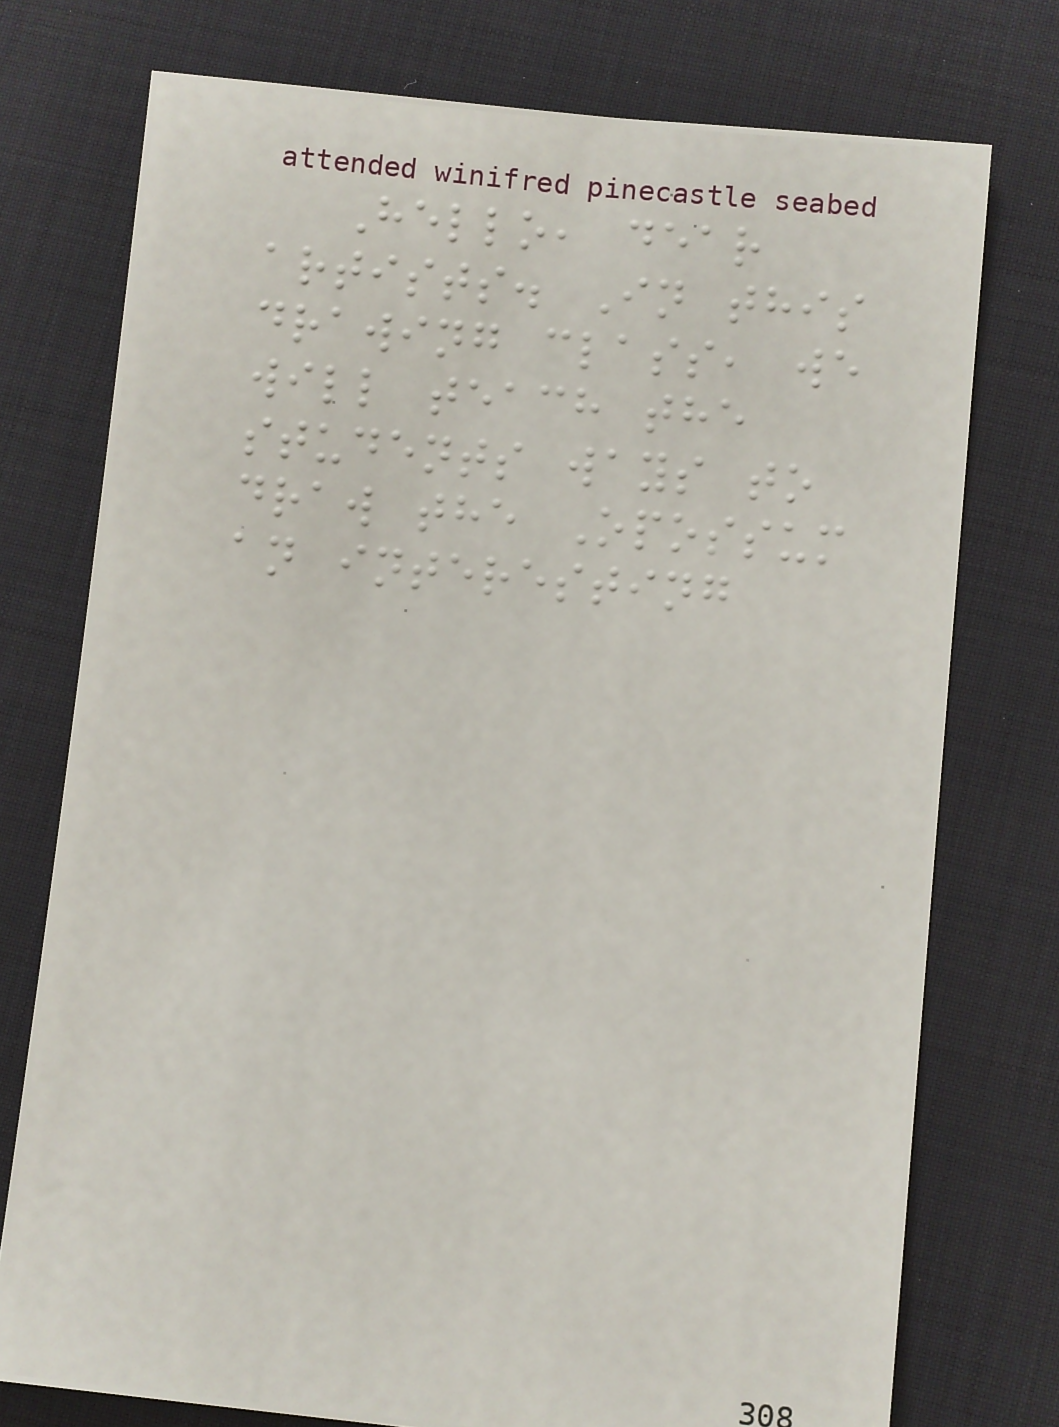Hello, dear
artists. In this
drawing class, we
will teach the
students ways to
draw the Opossum
an interesting
